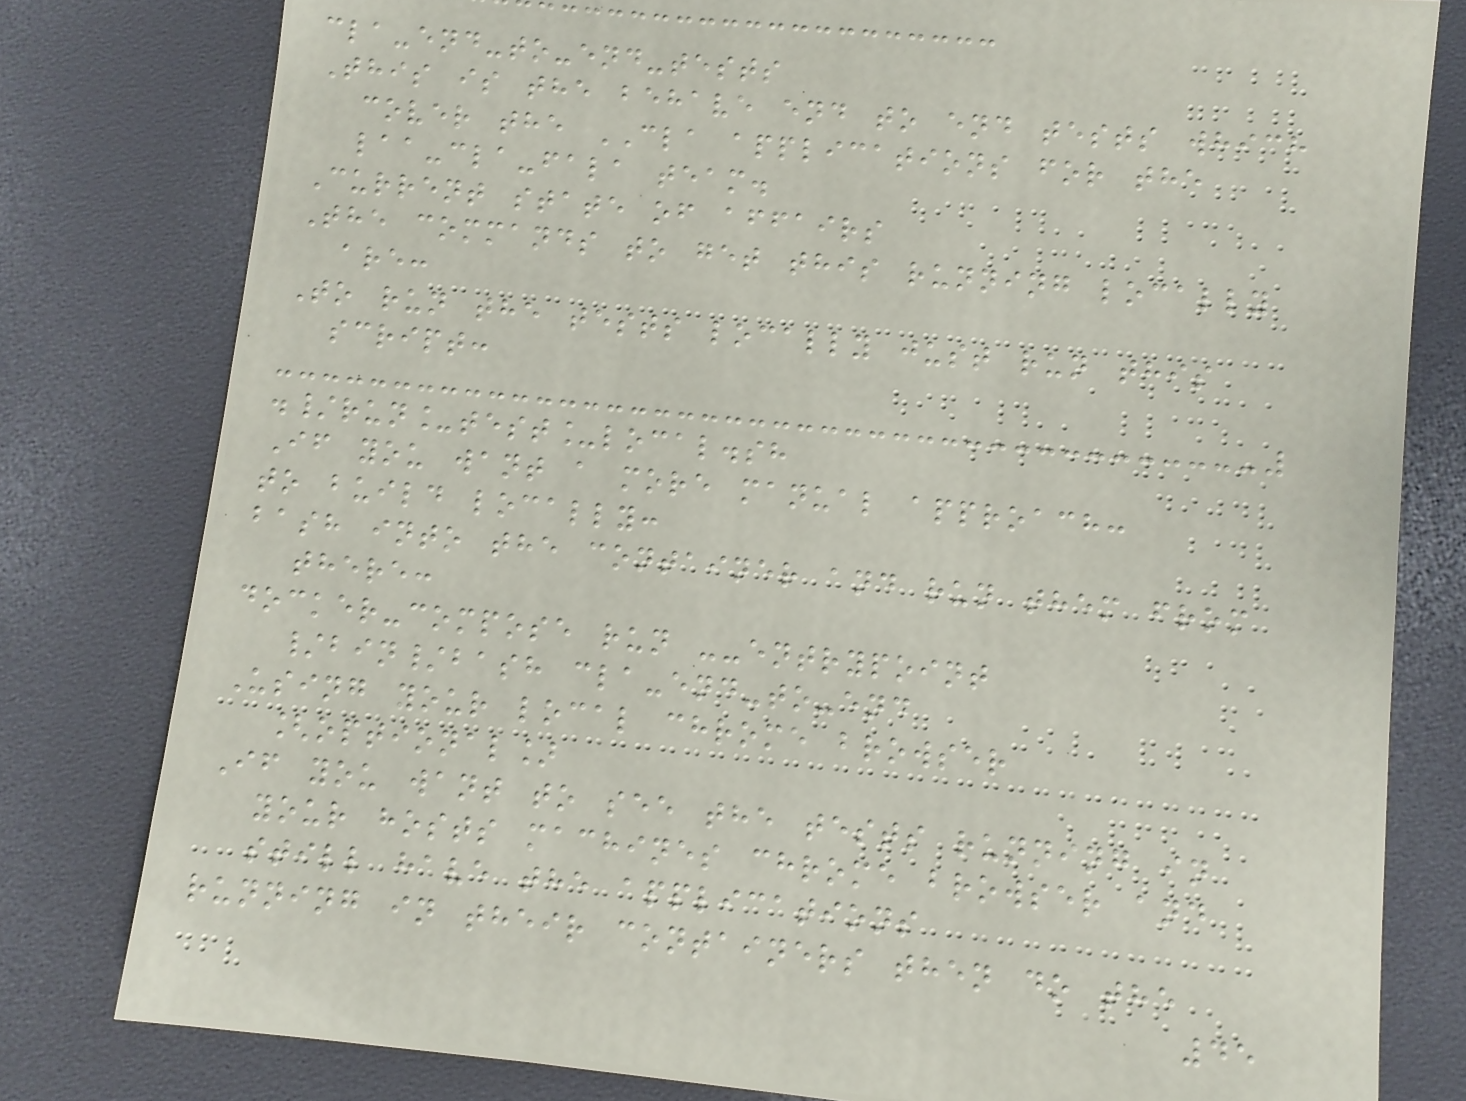cla-end-to-end-tests
This is the behave end to end tests which
cover the CLA applications for the
laa-cla-fala team.
Current state of affairs
The commands to get this running locally
are:
To run the tests locally just run this
script:
./run_test_local.sh
If you want a more manual approach:
to build locally:
bash into the container and run them from
there:
docker-compose run --entrypoint
/bin/bash cla-end-to-end
Using your local chrome browser
[optional]
If you want to see the tests running in
your hosts machines chrome browser and
still have the applications
running in their containers then do the
45
